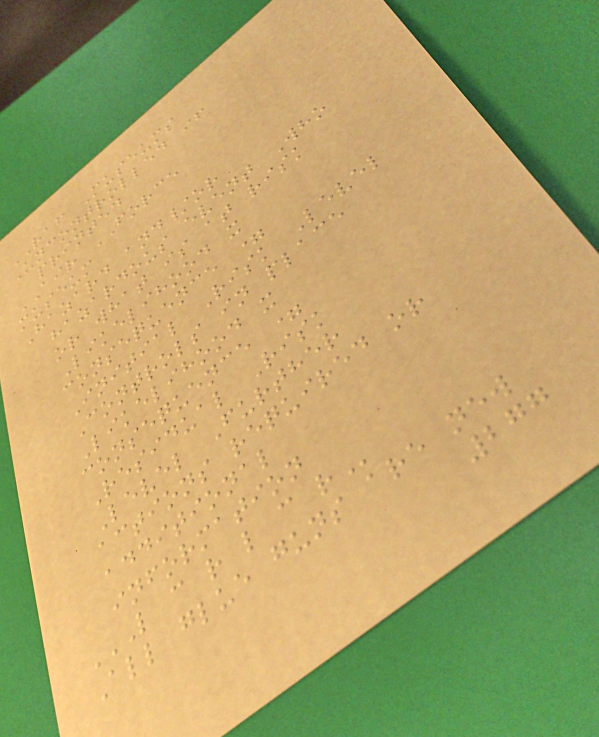RAF Museums
Uncontrolled if
printed
AIR FORCE
museum
Hazard and/or
hazardous event Who
or what is at risk
Likelihood x
consequence =
Initial Risk Level
Controls in place
Likelihood x
consequence =
Residual Risk
Level Further
actions required or
additional
information
L C R L C R
All glue guns are new
277
